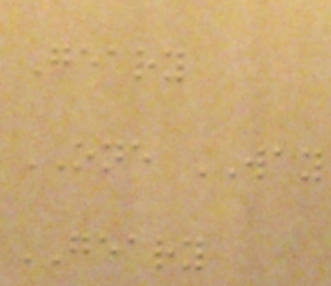Geary
ONE WAY
GEARY
